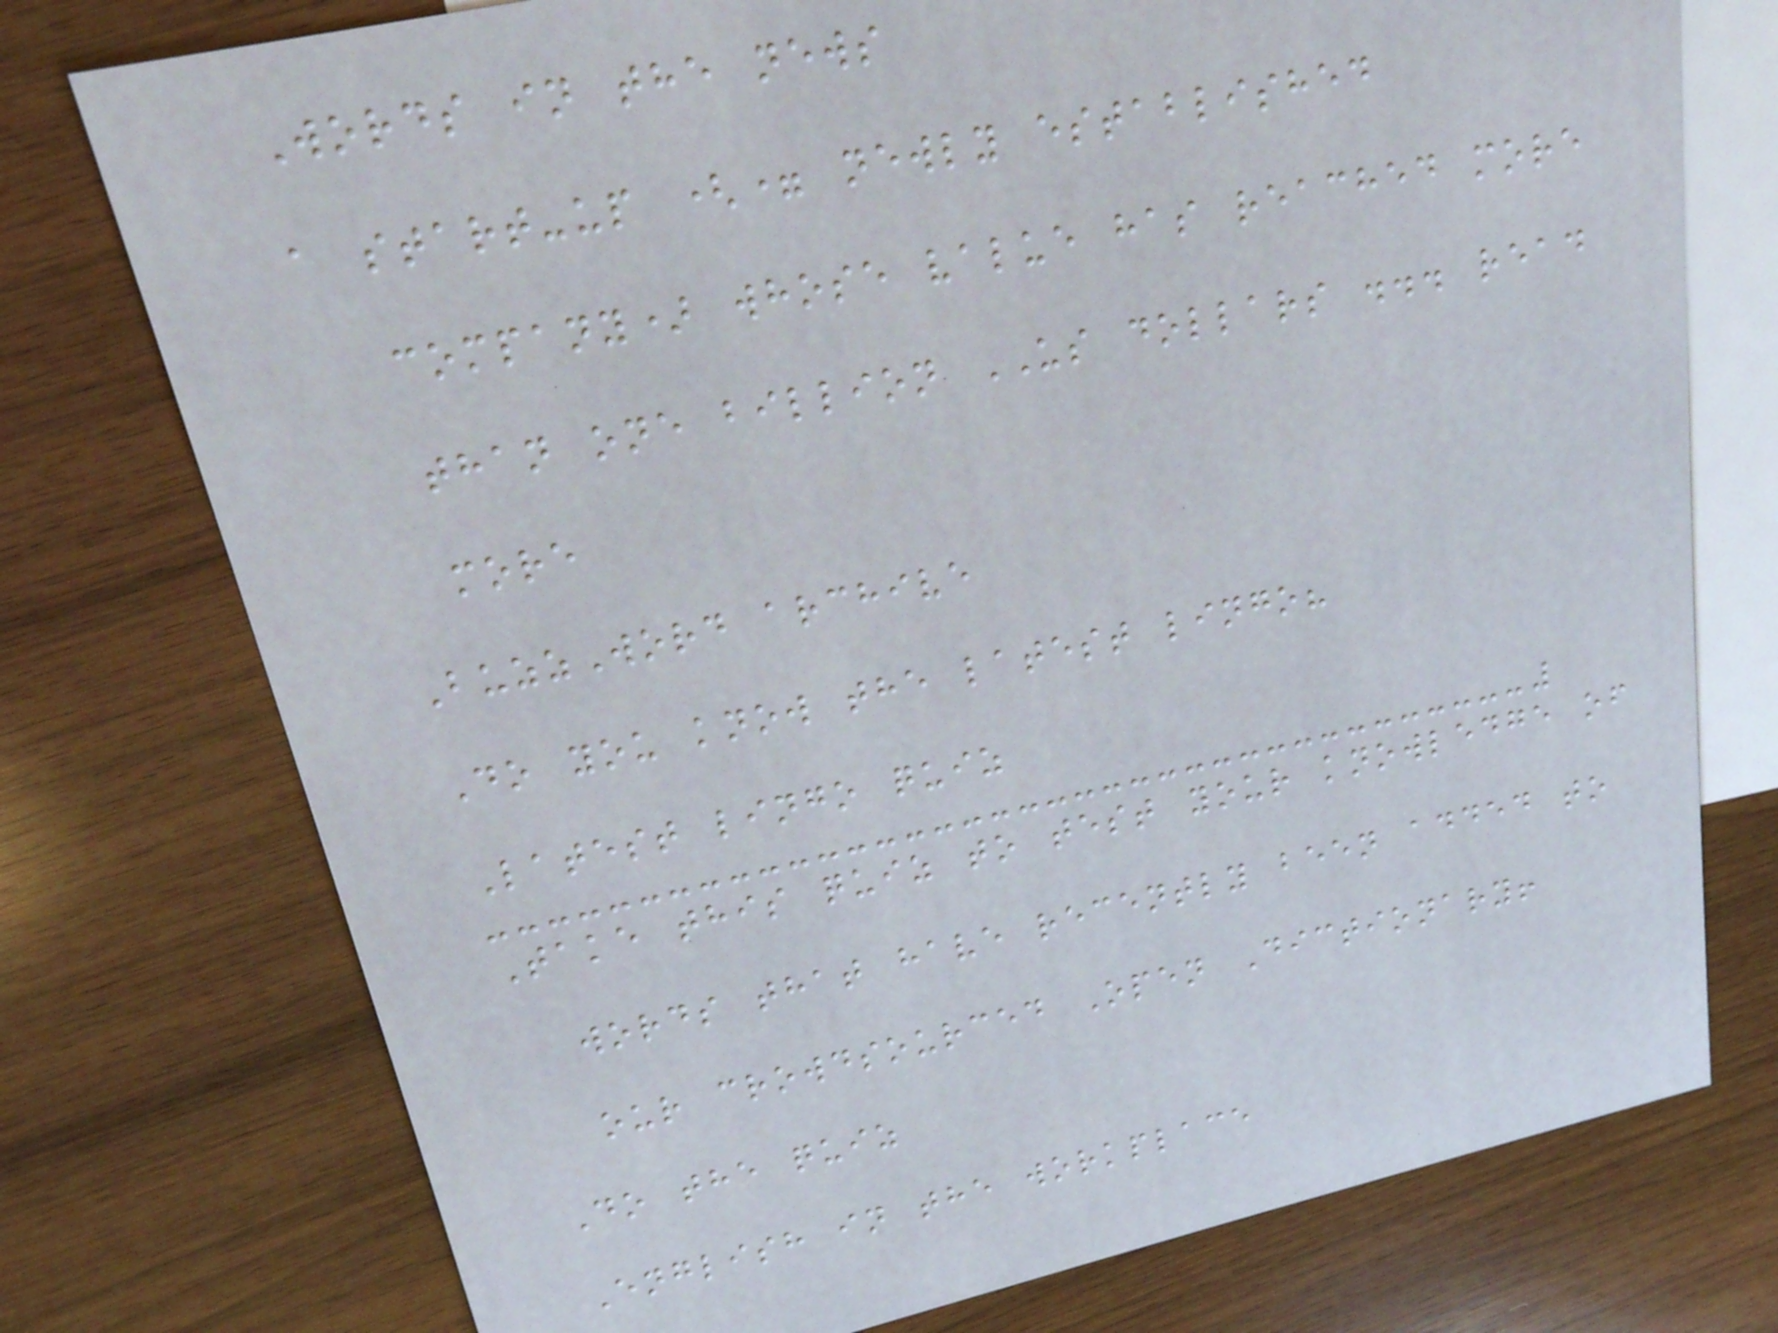Words in the news
a start-up (= newly established
company) whose value has reached more
than one billion US dollars ... read
more
BuzzWord archive
Do you know the latest lingo?
Latest lingo quiz
Take this quiz to test your knowledge of
words that have recently been added to
our crowdsourced Open Dictionary!
Do the quiz
English in the workplace
